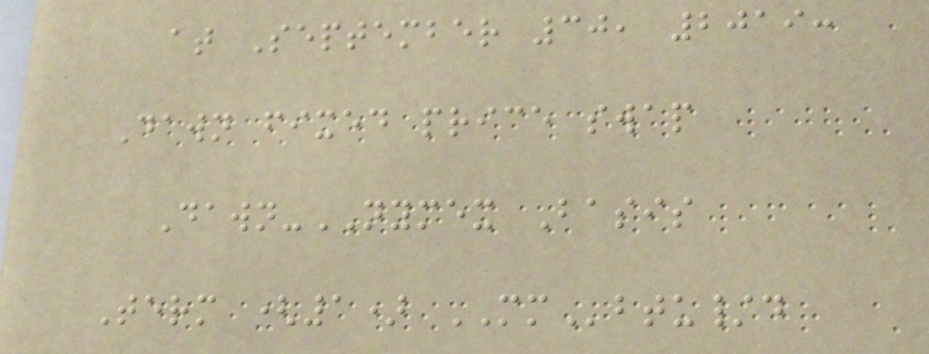at September 30, 2019:
Dawn fixed price swap
Dawn-NYMEX Basis
Term (1) MMbtu/d
